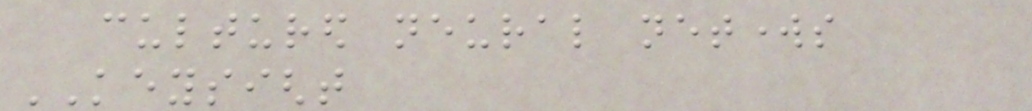cultured neural networks
KEYSIGHT
